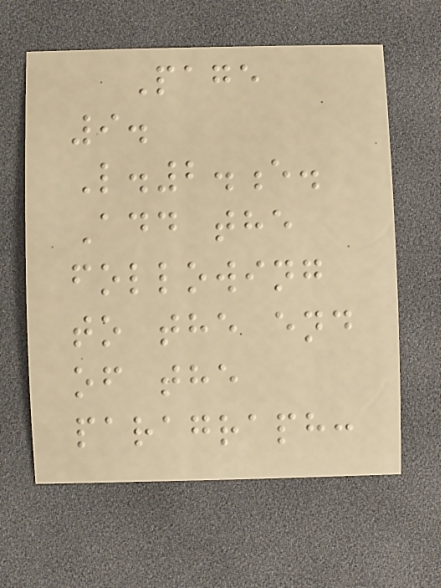Page
9.
L.2.e.
Add the
following
to the end
of the
paragraph:
